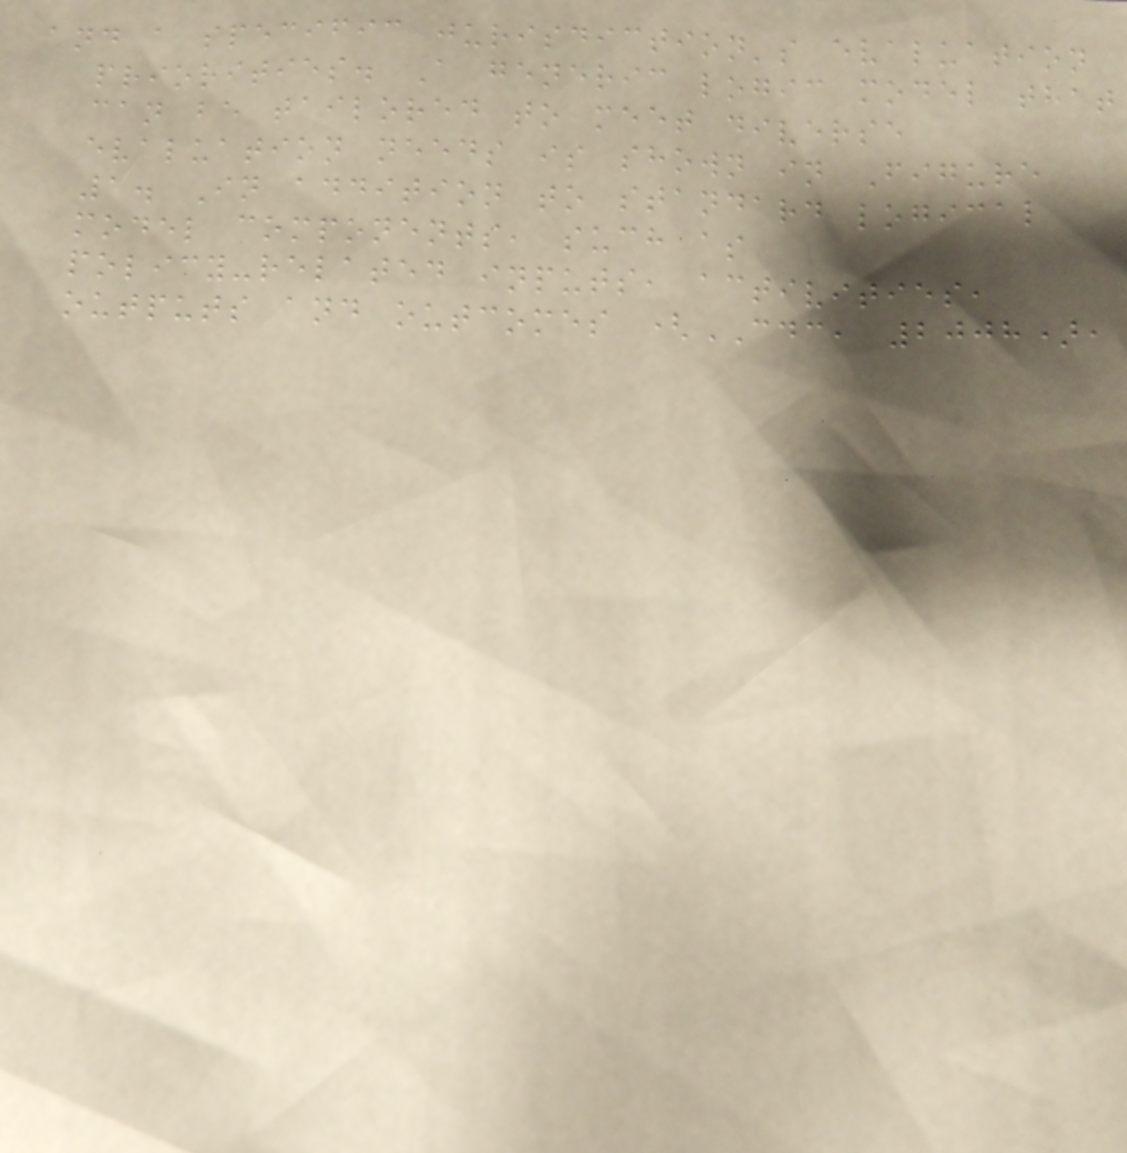and a specific jurisdiction's evaluation
priorities. A generic logic model that
can be tailored to meet diverse
evaluation needs is shown in Figure
1. In addition to standard logical
model components, such as
policy-related inputs, activities,
outputs and outcomes (CDC, 2008),
